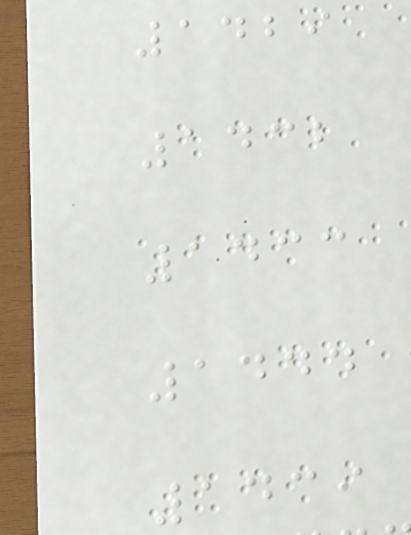1429
1432
1433
1444
1439
